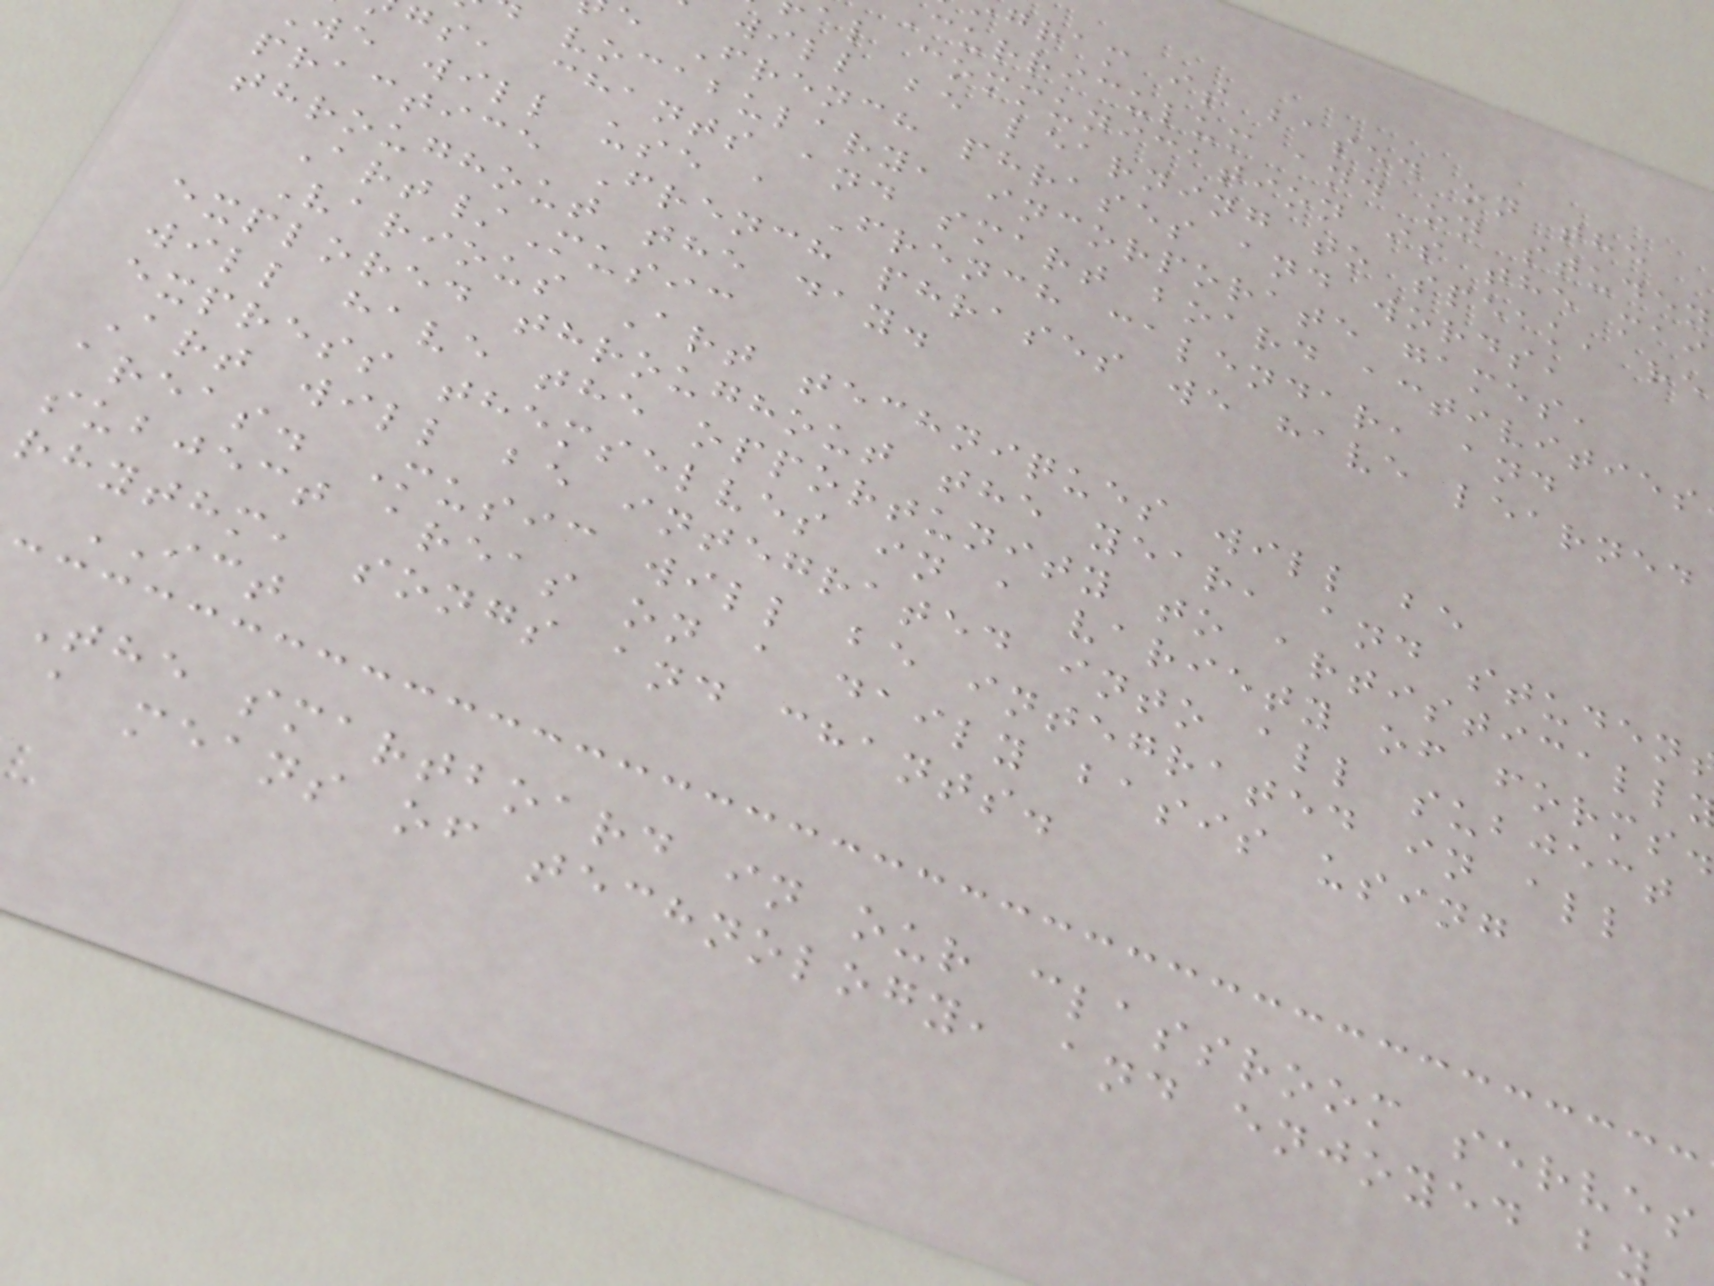gram is based on the
curriculum and on studen
al communication is the mai
will be learning to speak, re
e French phrases and words,
vocabulary, incorporate games,
gs, chants and smart board activities
we will use a French calendar, and
practice French phrases we have learned
throughout the day.
Art/Music
Various Art techniques will be
explored throughout the year, and studen
will have the opportunity to artisticall
express themselves in a variety of forms.
Art will be integrated into all subject
areas. Music will be integrated in all
subject areas on a daily basis using
rhythm, songs and chants.
ICT
The smartboard in our classroom serves
a means of technology, and enjoyed b
